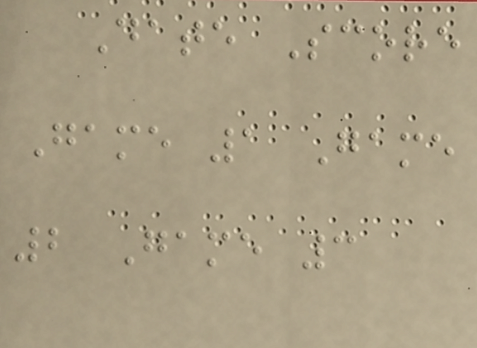Date Score
Game 1 Game
2 Game 3
